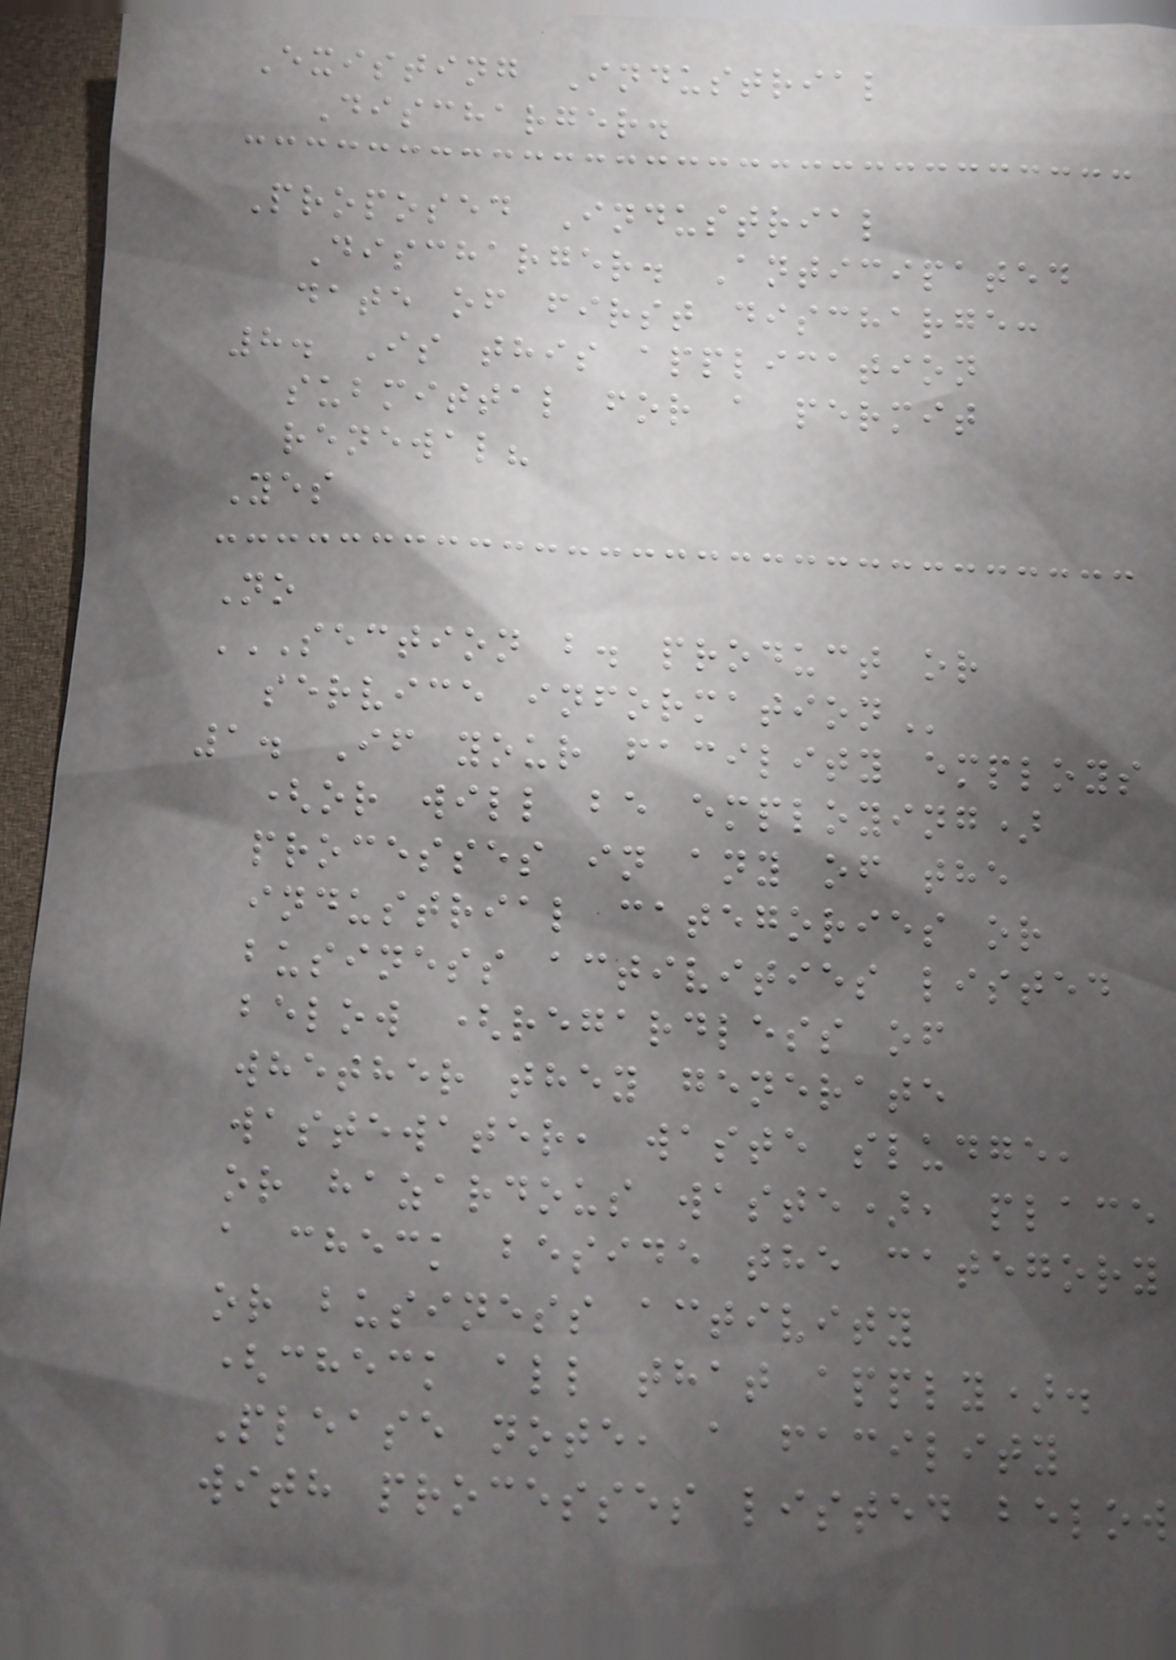Existing Industrial
Discharger.
Proposed Industrial
Discharger. Anticipated
date of first discharge:
8. Is this application
submittal for a permit
renewal?
Yes
No
SECTION B. PRODUCT OR
SERVICE INFORMATION
1. If your facility employs
(or will be employing)
processes in any of the
industrial categories or
business activities listed
below (regardless of
whether they generate
wastewater, waste sludge,
or hazardous waste), place
a check beside the category
or business activity
(check all that apply).
Please note, a facility
with processes listed below
